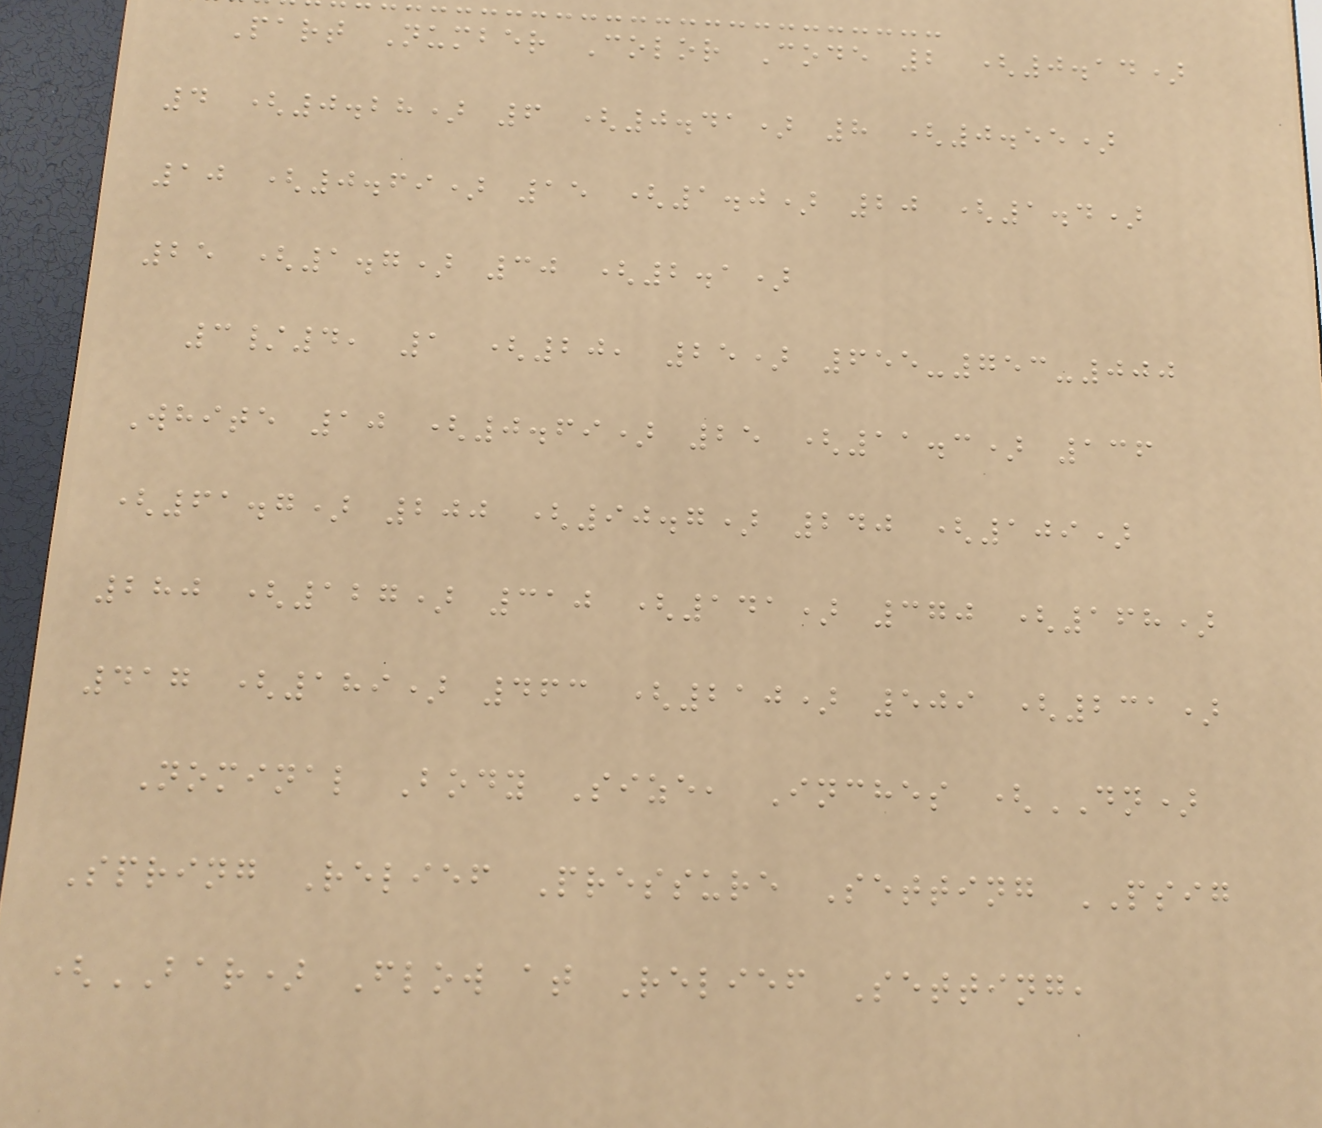Part Number Color Code 2 (0.14)
4 (0.28) 6 (0.41) 8 (0.55)
10 (0.69) 15 (1.0) 20 (1.4)
25 (1.7) 30 (2.1)
3/4, 1 (20, 25) 655-753-000
White 10 (0.69) 25 (11.3) 136
(61.7) 200 (90.7) 240 (109)
280 (127) 310 (141) 370 (168)
417 (189) 463 (210) 509 (231)
Nominal Body Size, Inches (DN)
Spring Relief Pressure Setting PSIG
(BAR) Flow at Relief Setting,
